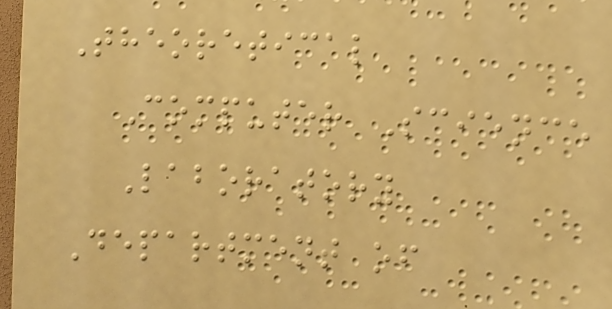Theoretical
Computer Science
Laboratory
Department of
